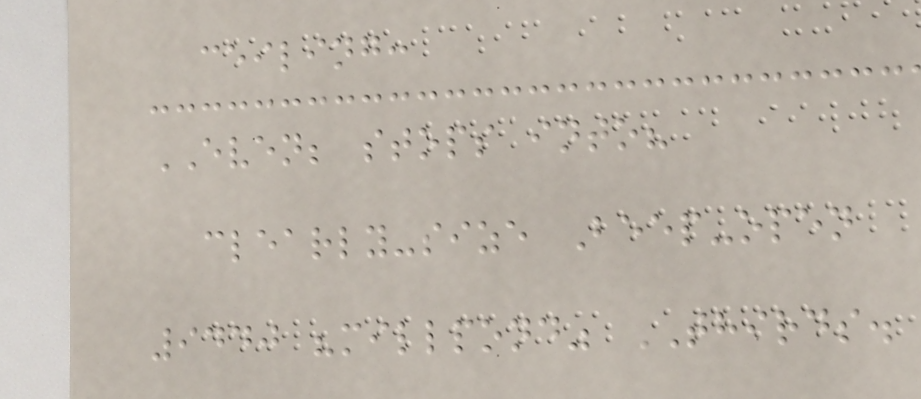ceiling:
EVEN; stops into?
clearly-size Beep-open
9440 "millpond" THIRDS.
